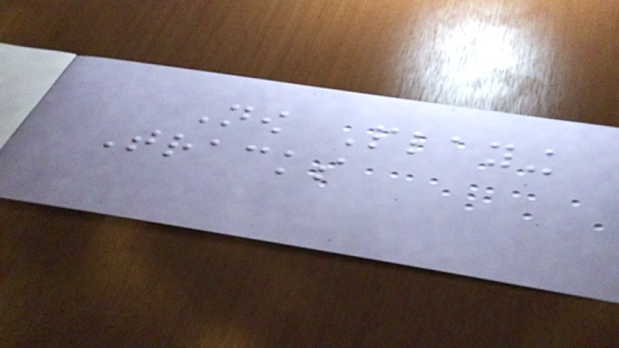Now Playing
Tracks
